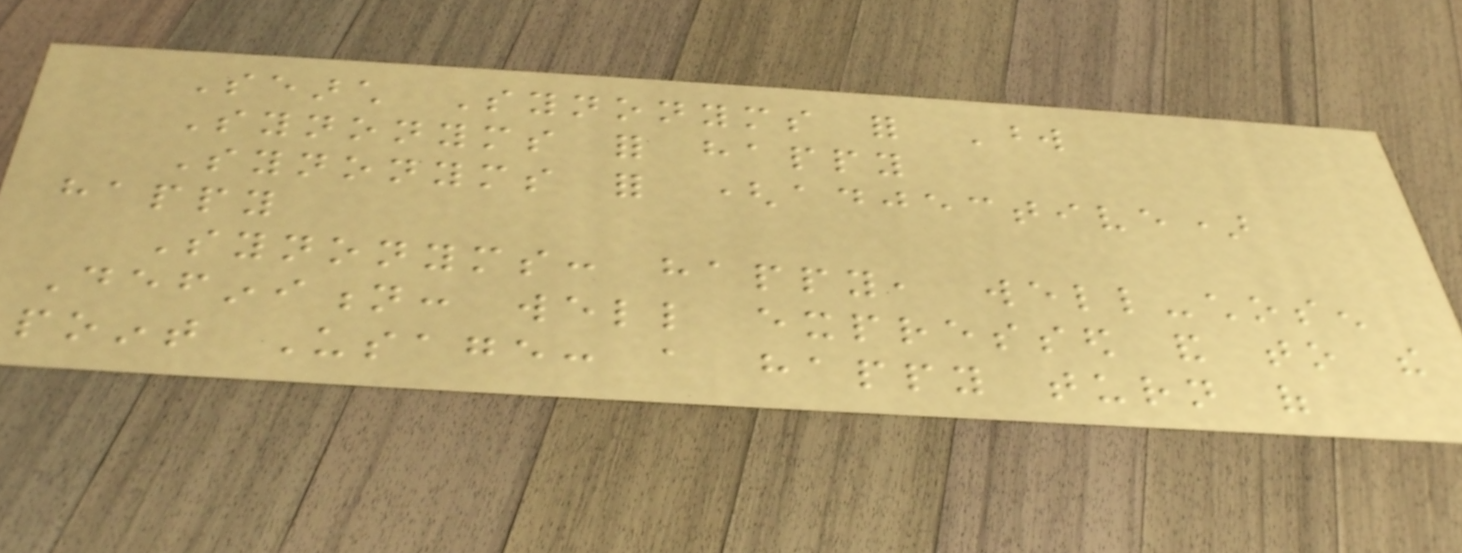Search Synonyms for Word
Synonyms for happy
Synonyms for (adjective)
happy
Synonyms: happy, well-chosen
Definition: well expressed and to the
point Usage: a happy turn of
